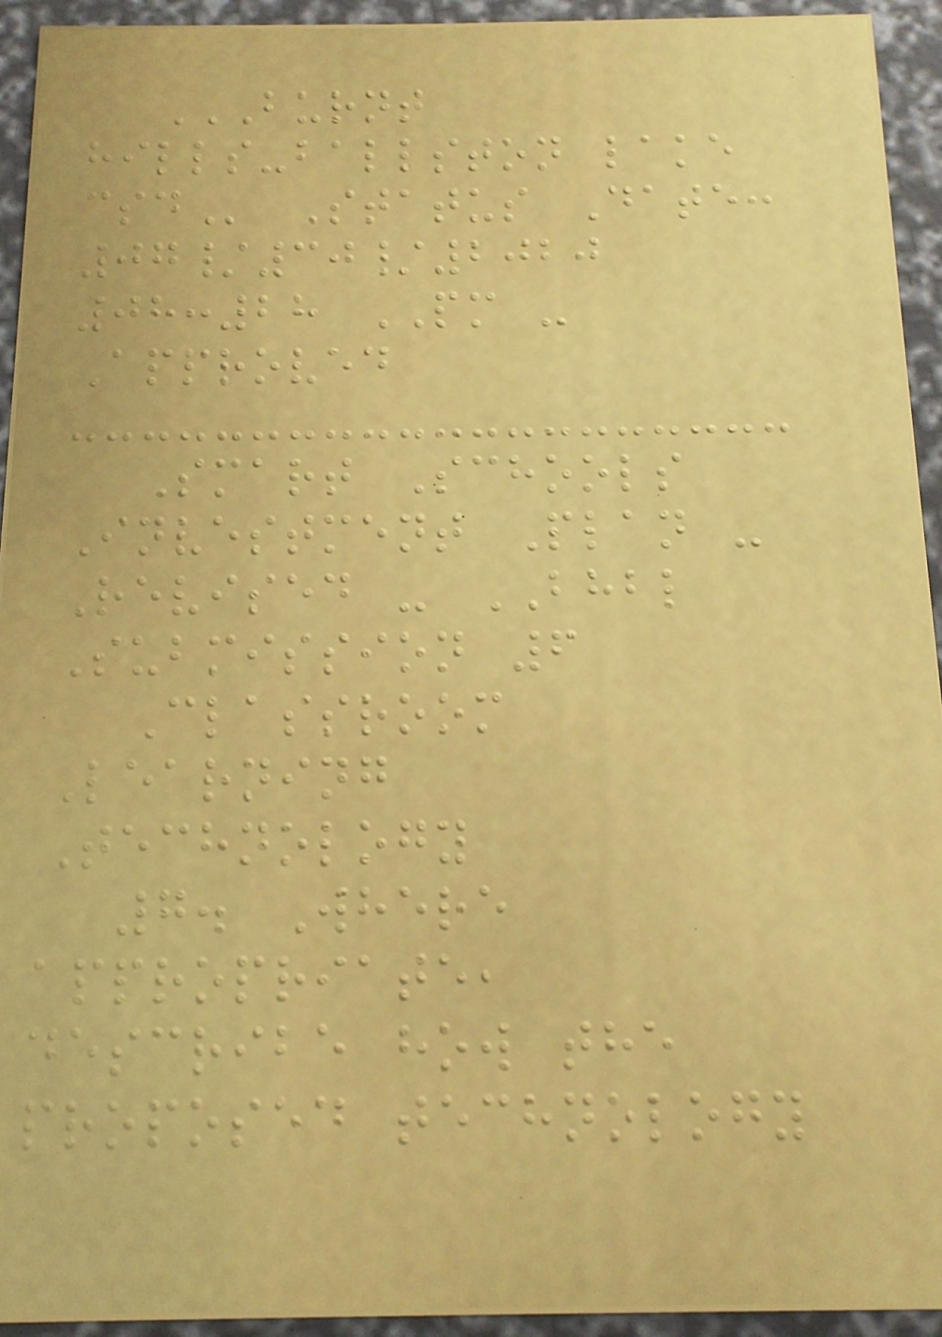BURNT
HILLS-BALLSTON LAKE
CSD Status Date:
07/30/2020
08:28 PM -
Approved
Smart Schools
Investment Plan -
Revised - BHBL
Submission 6
Classroom
Learning
Technology
7. Where
appropriate,
describe how the
proposed technology
